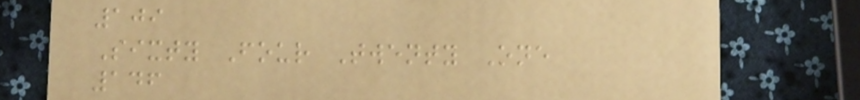109
Sixty Four Twenty One
146
